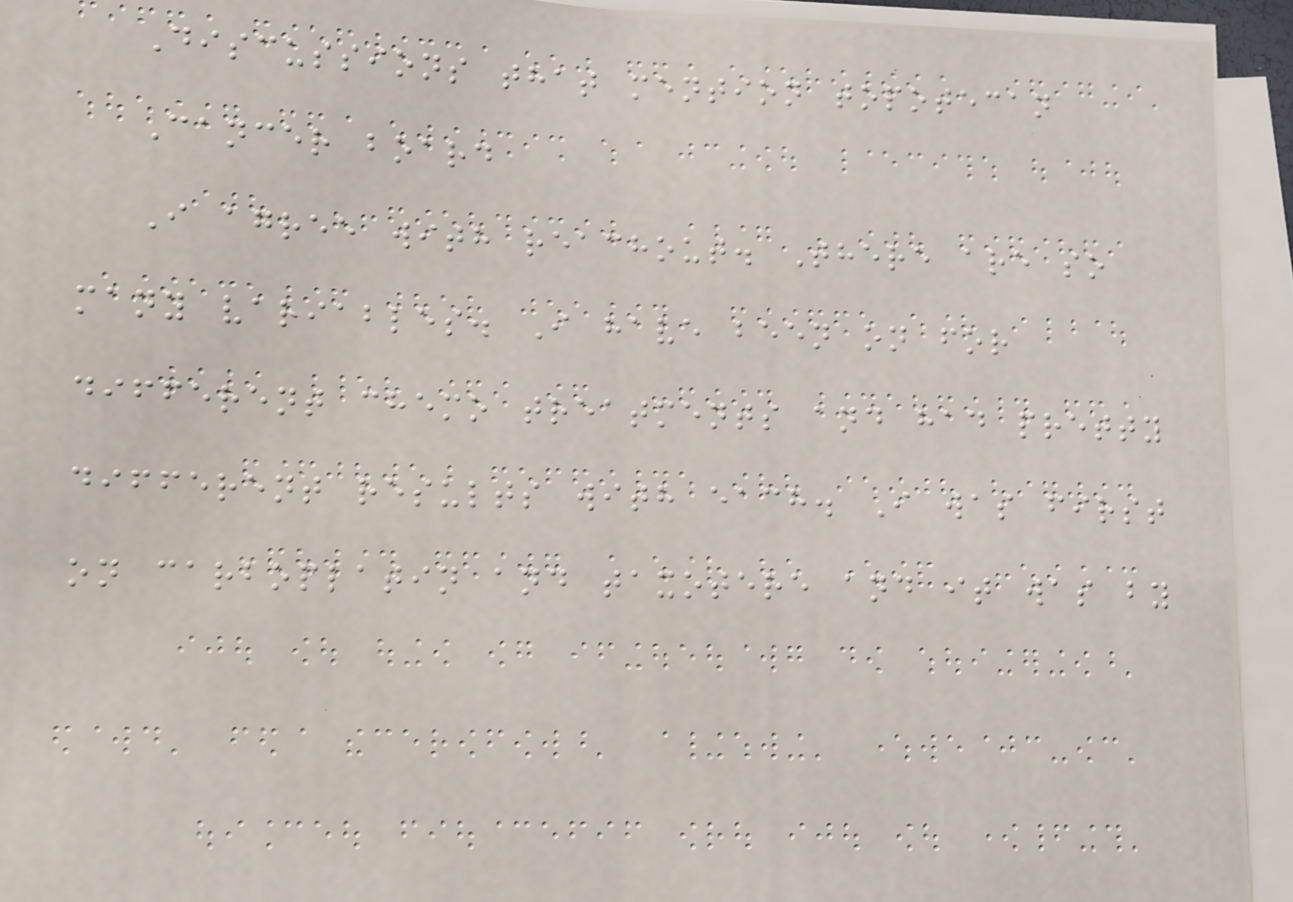Discussions that mention topotecan
Cancer board
I agree with reachout. There are so
many variables. I have been on for
different chemo treatments and had pretty
different results with each. I was first
on carboplatin and taxotere and it was by
